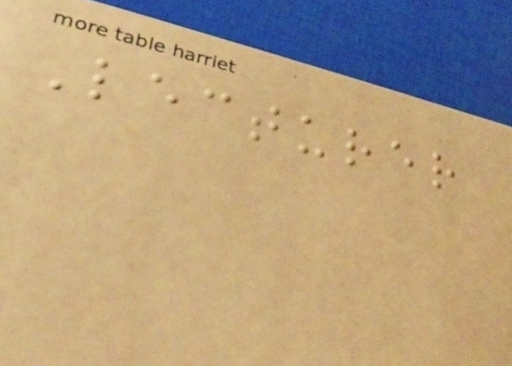Lecturer
